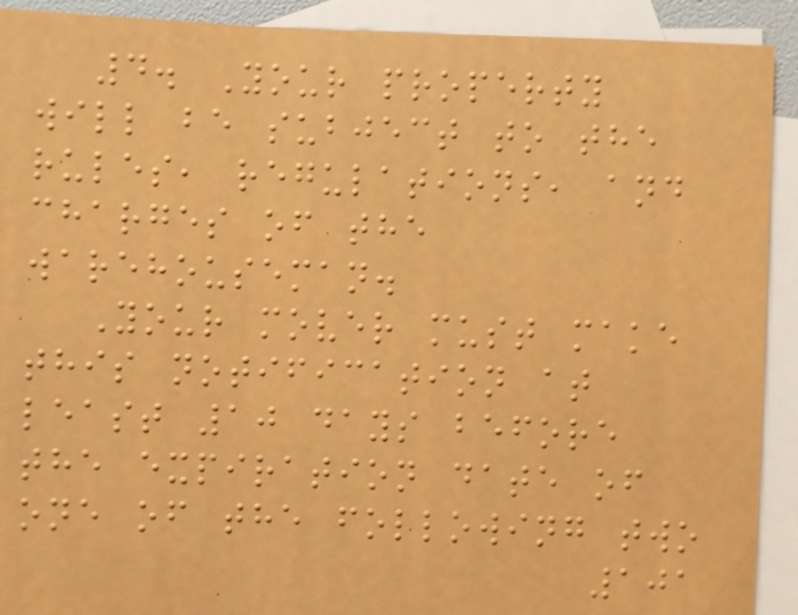4. Your property
will be subject to the
rules, regulations, and
charges of the
warehouseman.
Your mover must make
this notification at
least 10 days before
the expiration date of
one of the following two
101
